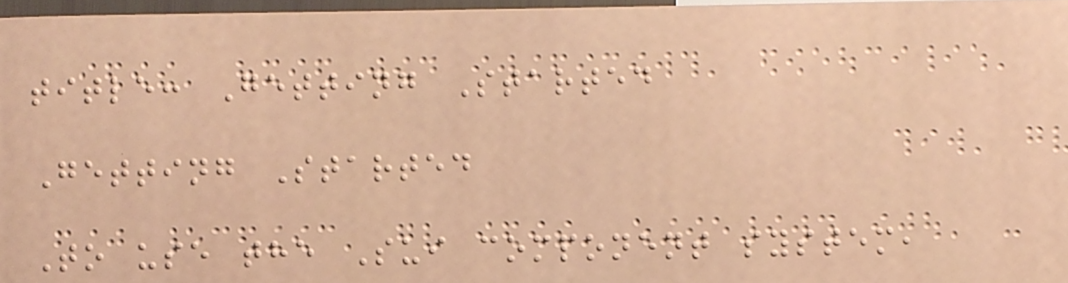title: Getting Started
Getting Started
To use the Sui component system,
